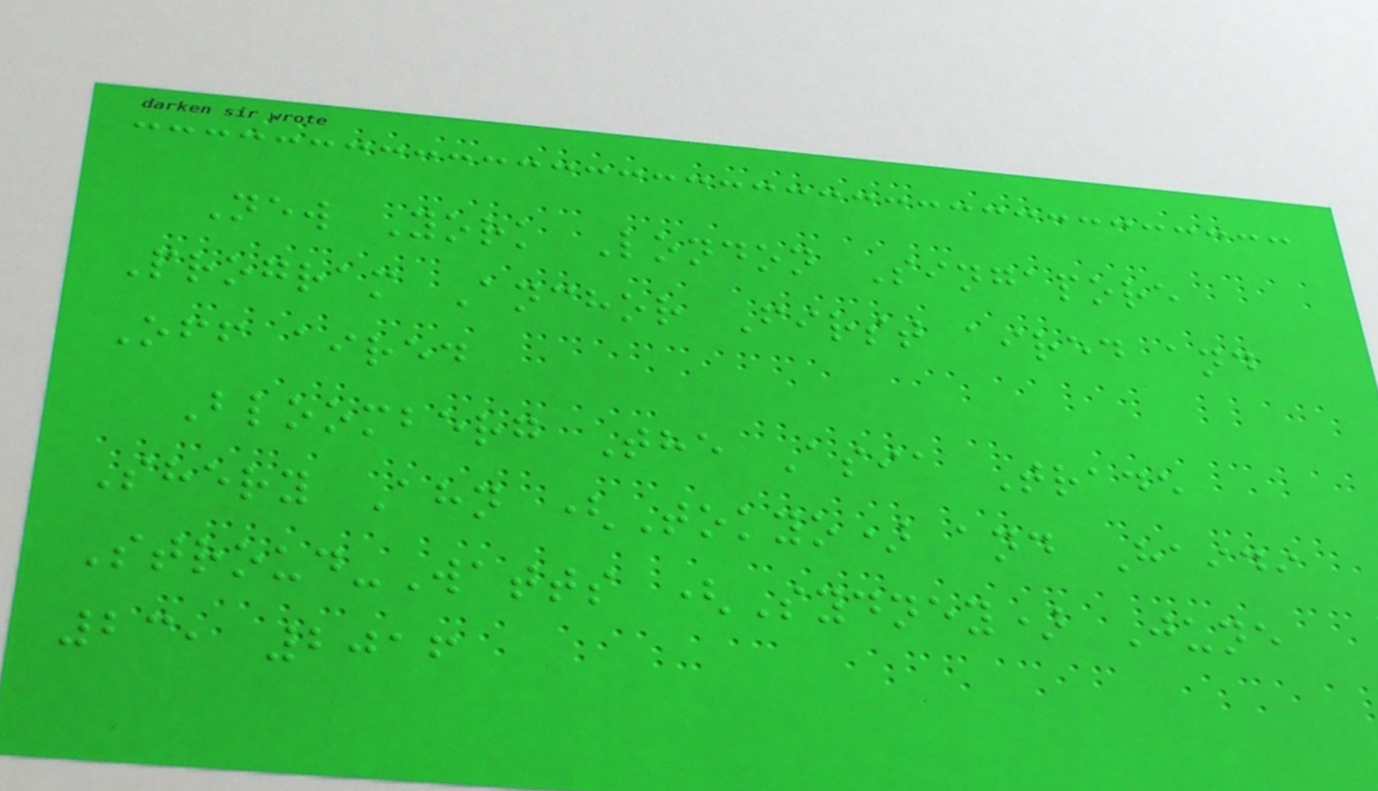New York London Singapore
Program Anchor First aired and
Off aired
Bloomberg The Asia Trade
Shery Ahn (Tokyo) and Haidi
Stroud-Watts (Sydney) June
23, 2016
